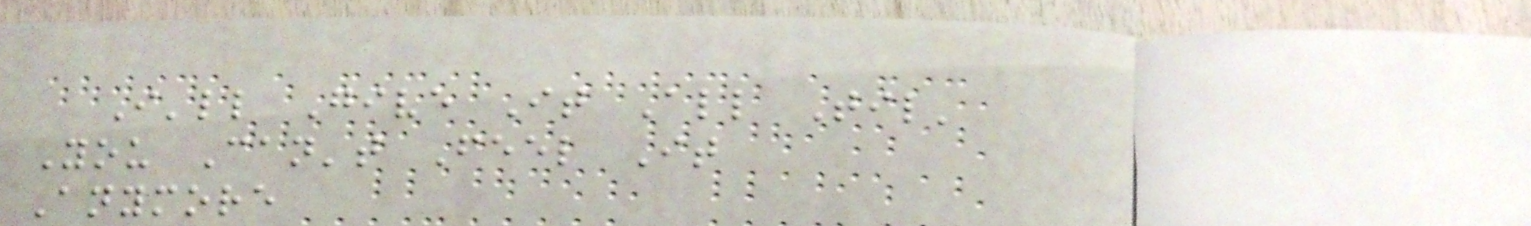I'll Give It All Til'
You Can't Feel It
Anymore
